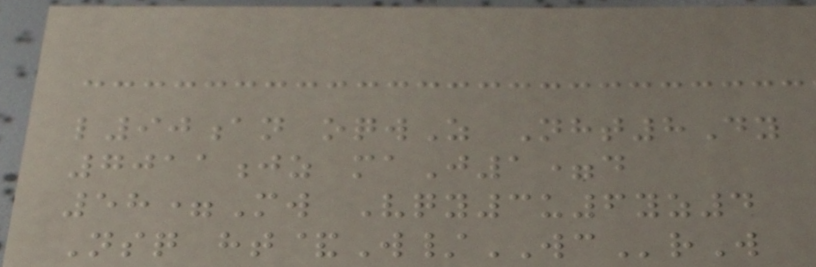l90an oqwZ Nht8Dy
7011jz maJ1=d
58=Mw Vqy3u6yz4
Nsq ht&W/WCrW
